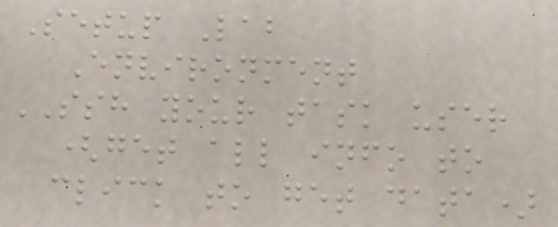Setup Lab
Environment
SSH your task user
(get all info to
click to get data)
